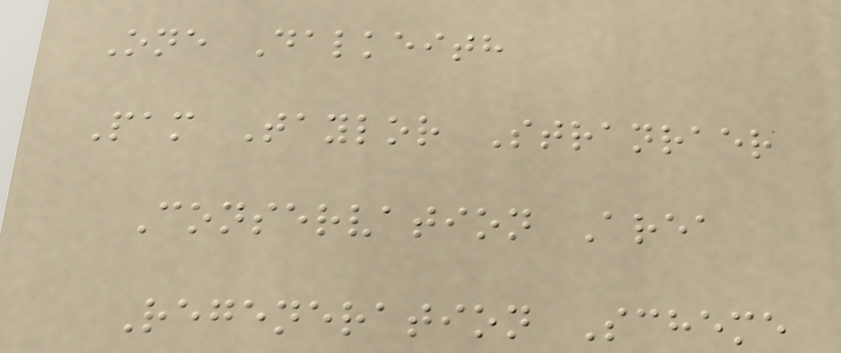One Dalkeith
Pam Taylor Stranraer
Conservation Area
Regeneration Scheme
